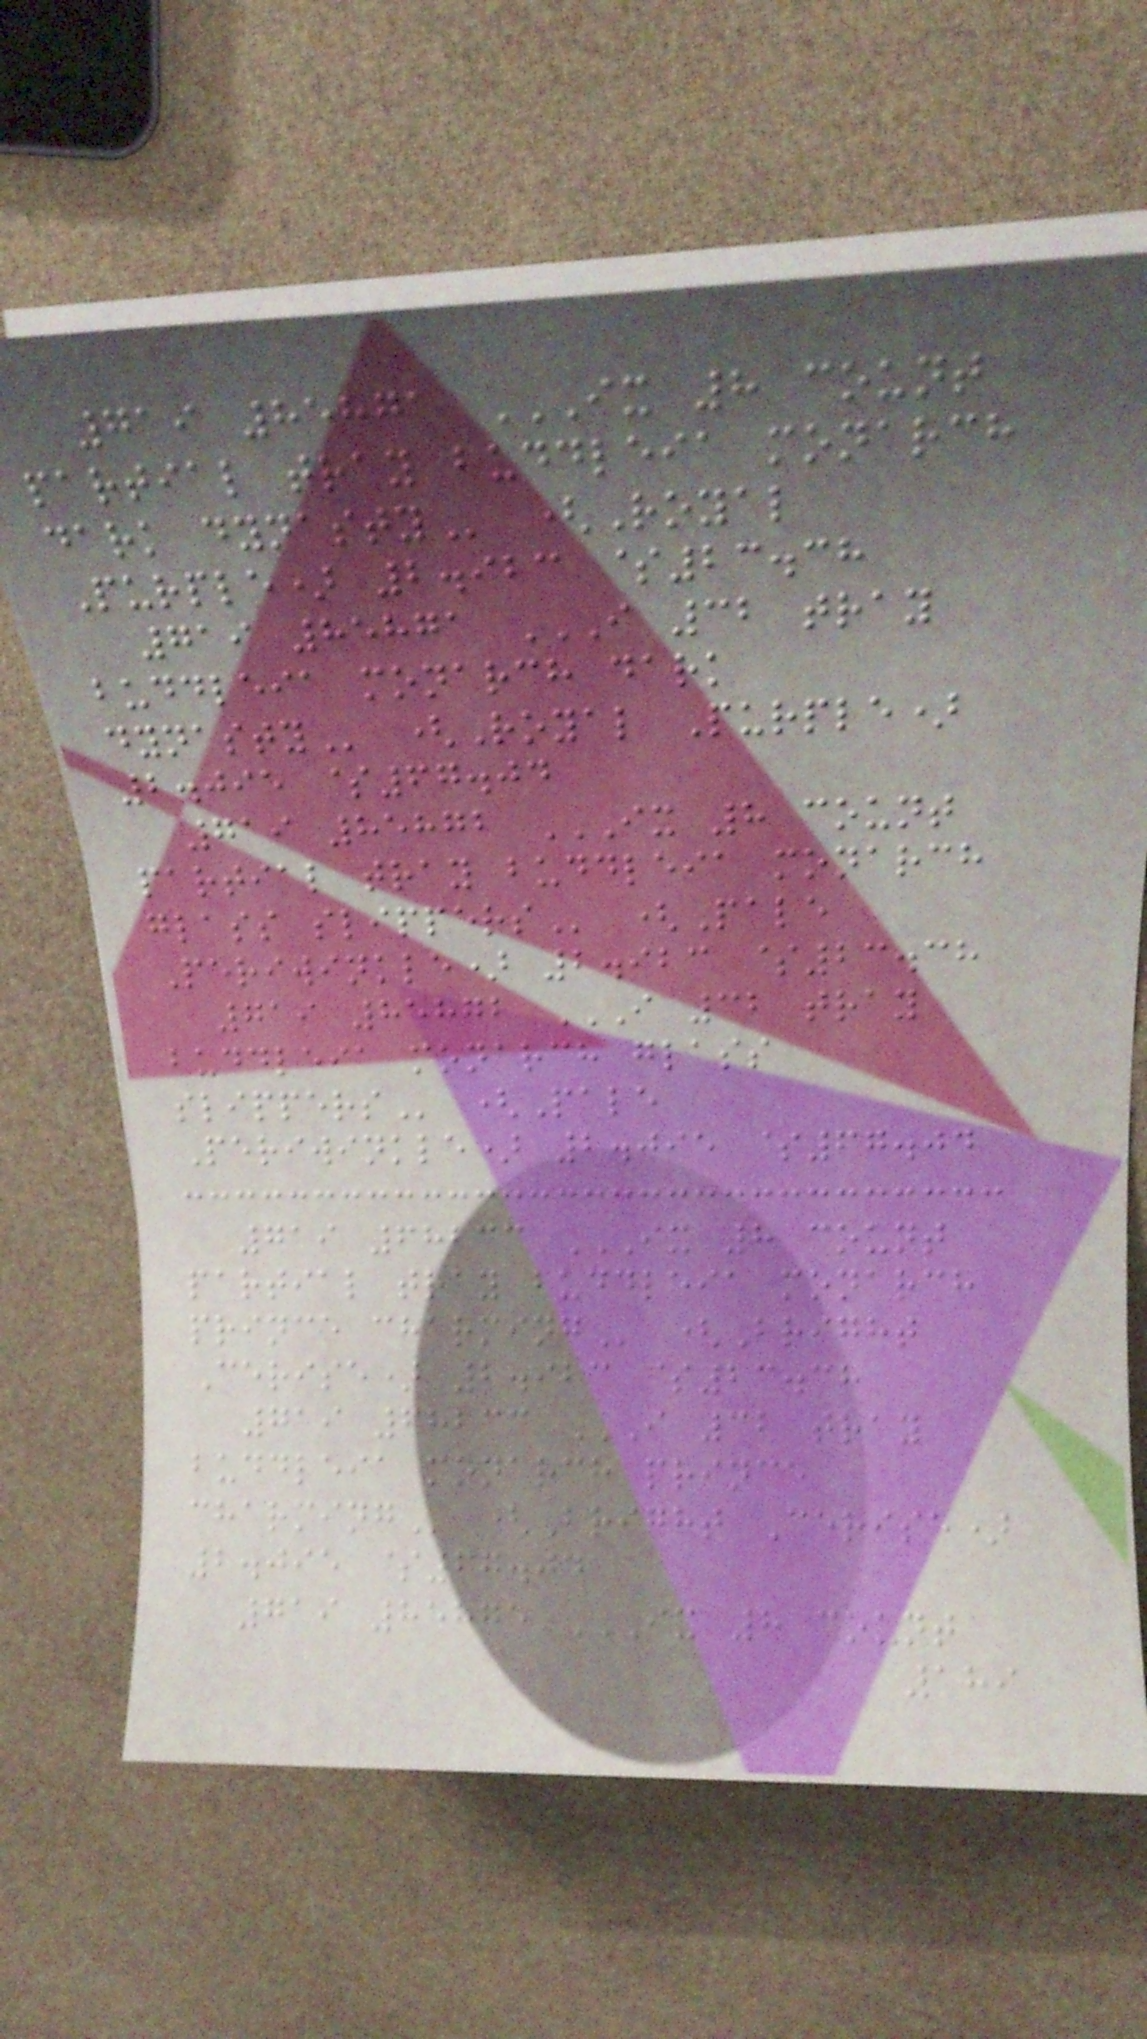719 85871 IX 8 COUNT
PARTIAL TRAY BUDDLEIA MONARCH
DARK DYNASTY (Royal
Purple) 2.923 $23.38
719 85871 I 32 TRAY
BUDDLEIA MONARCH DARK
DYNASTY (Royal Purple)
2.095 $67.04
719 85872 IX 8 COUNT
PARTIAL TRAY BUDDLEIA MONARCH
GLASS SLIPPERS (Pale
Periwinkle) 2.923 $23.38
719 85872 I 32 TRAY
BUDDLEIA MONARCH GLASS
SLIPPERS (Pale
Periwinkle) 2.095 $67.04
719 68233 IX 8 COUNT
PARTIAL TRAY BUDDLEIA MONARCH
PRINCE CHARMING (Bright
Cerise) 2.923 $23.38
719 68233 I 32 TRAY
BUDDLEIA MONARCH PRINCE
CHARMING (Bright Cerise)
2.095 $67.04
719 85875 IX 8 COUNT
189
